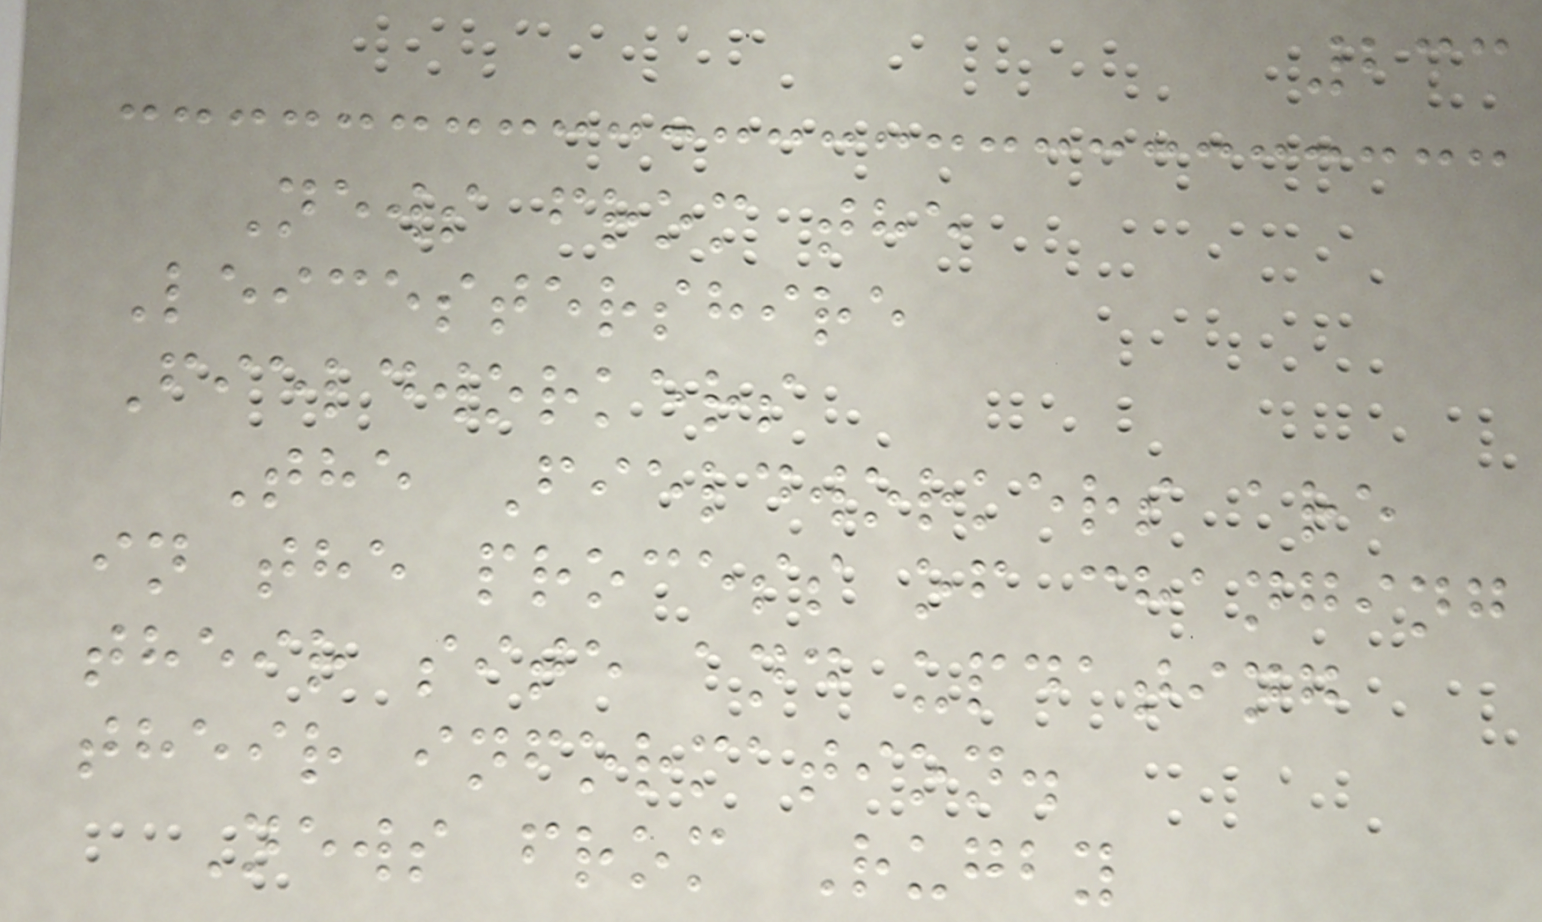233
News from the
Leicestershire
Fieldworkers
The Fieldworkers are
in the process of changing
their site and updating
their information.
News from Rugby
